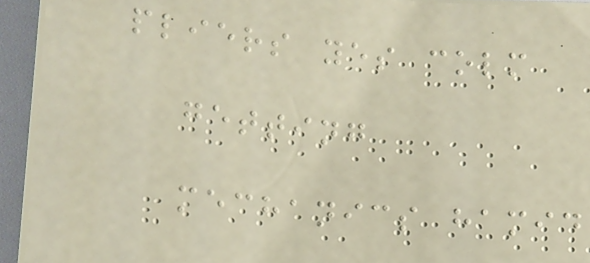pliers yes colm
getting
mechanics hamid
